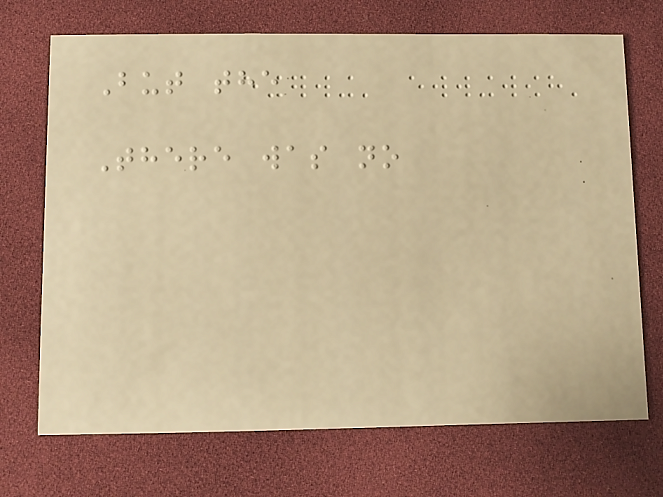But the
There was no
